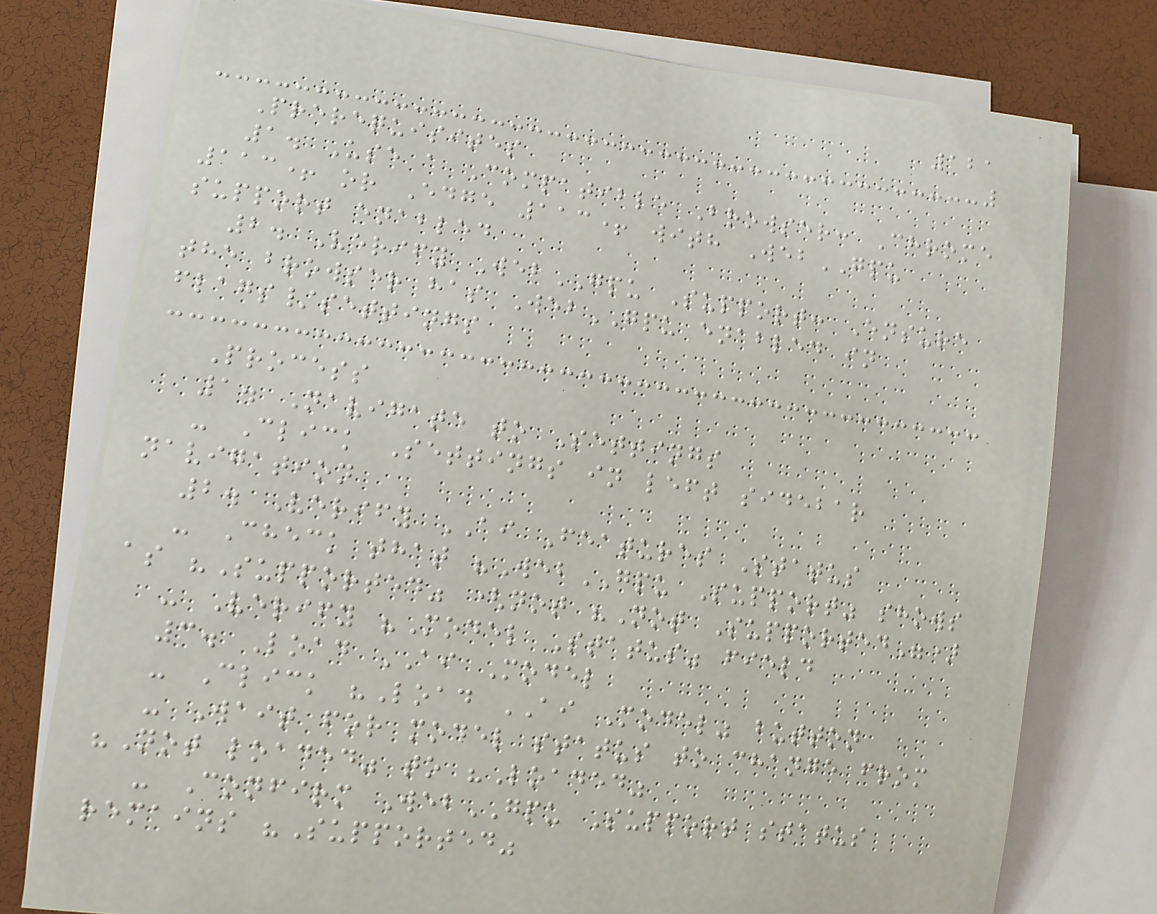121
Prerequisites
1. Use a Compatible Browser: Chrome
113+ or Edge 113+ with WebGPU
support enabled
2. Verify WebGPU Support: Ensure
the browser has WebGPU enabled in
flags/settings
Process
1. Navigate to Settings
- Click Settings in left sidebar
navigation
2. Verify AI Features Status
- Check that "WebGPU Support" shows
as "Supported" (not "Not Supported")
- Verify "Model Status" field
3. Load AI Model
- Click "Load AI Model" button
- Wait for model status to change from
"Not loaded" to "Loaded"
- Confirm WebGPU Support status
remains "Supported"
